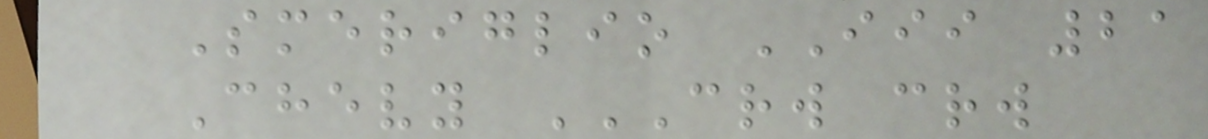Smeriglio III 21
Chevy CRW CRW
